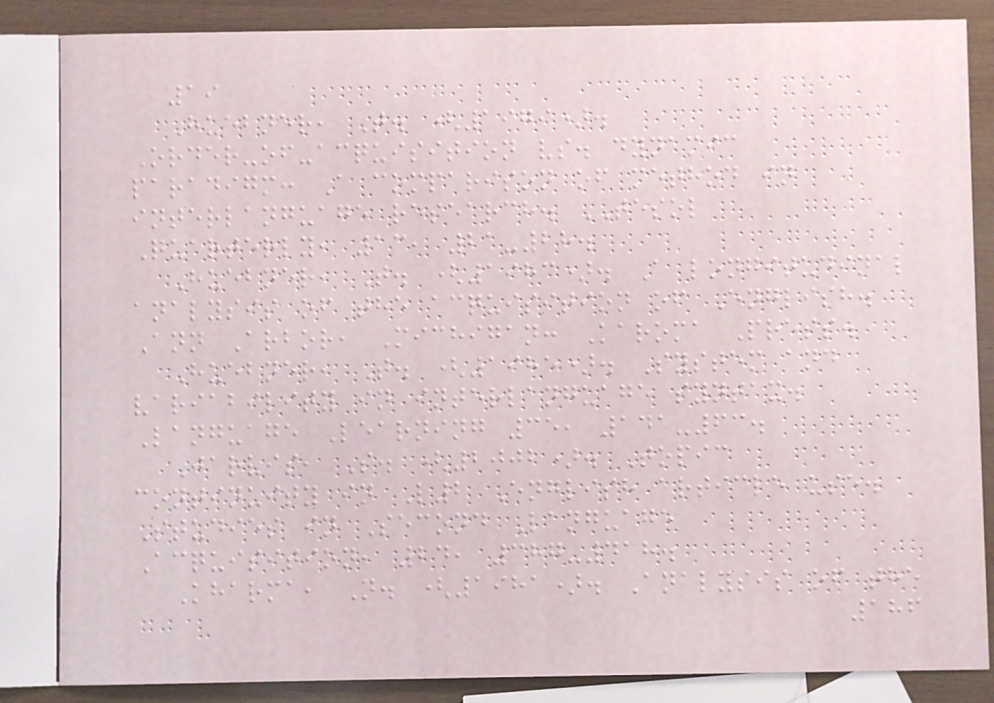19
Huebner, T. (1979).
Order-of-acquisition vs. dynamic
paradigm: A comparison of method in
interlanguage research. TESOL
Quarterly, 13, 21-28.
Huebner, T. (1983). A longitudinal
analysis of the acquisition of English.
Ann Arbor, Michigan: Karoma Press.
Huebner, T. (1985). System and
variability in interlanguage syntax.
Language Learning 35, 141-63.
Jarvis, S. (2002). Topic
continuity in L2 English article use.
Studies in Second Language
Acquisition, 24, 387-418.
Kharma, N. (1981). Analysis of the
186
